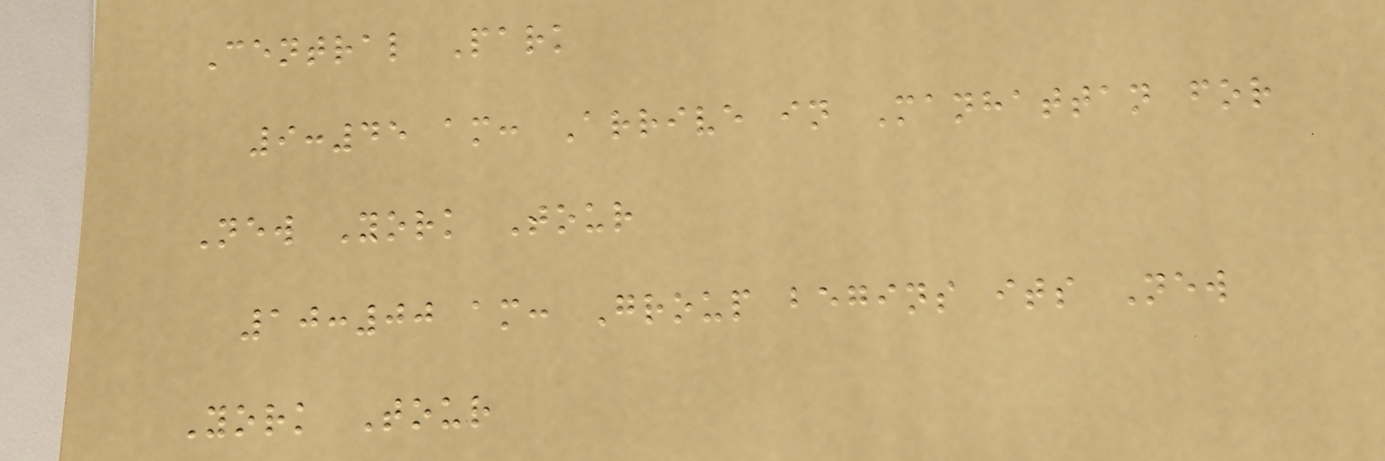Central Park
9:45 am: Arrive in Manhattan for
New York Tour
10:00 am: Group begins its New
York Tour
